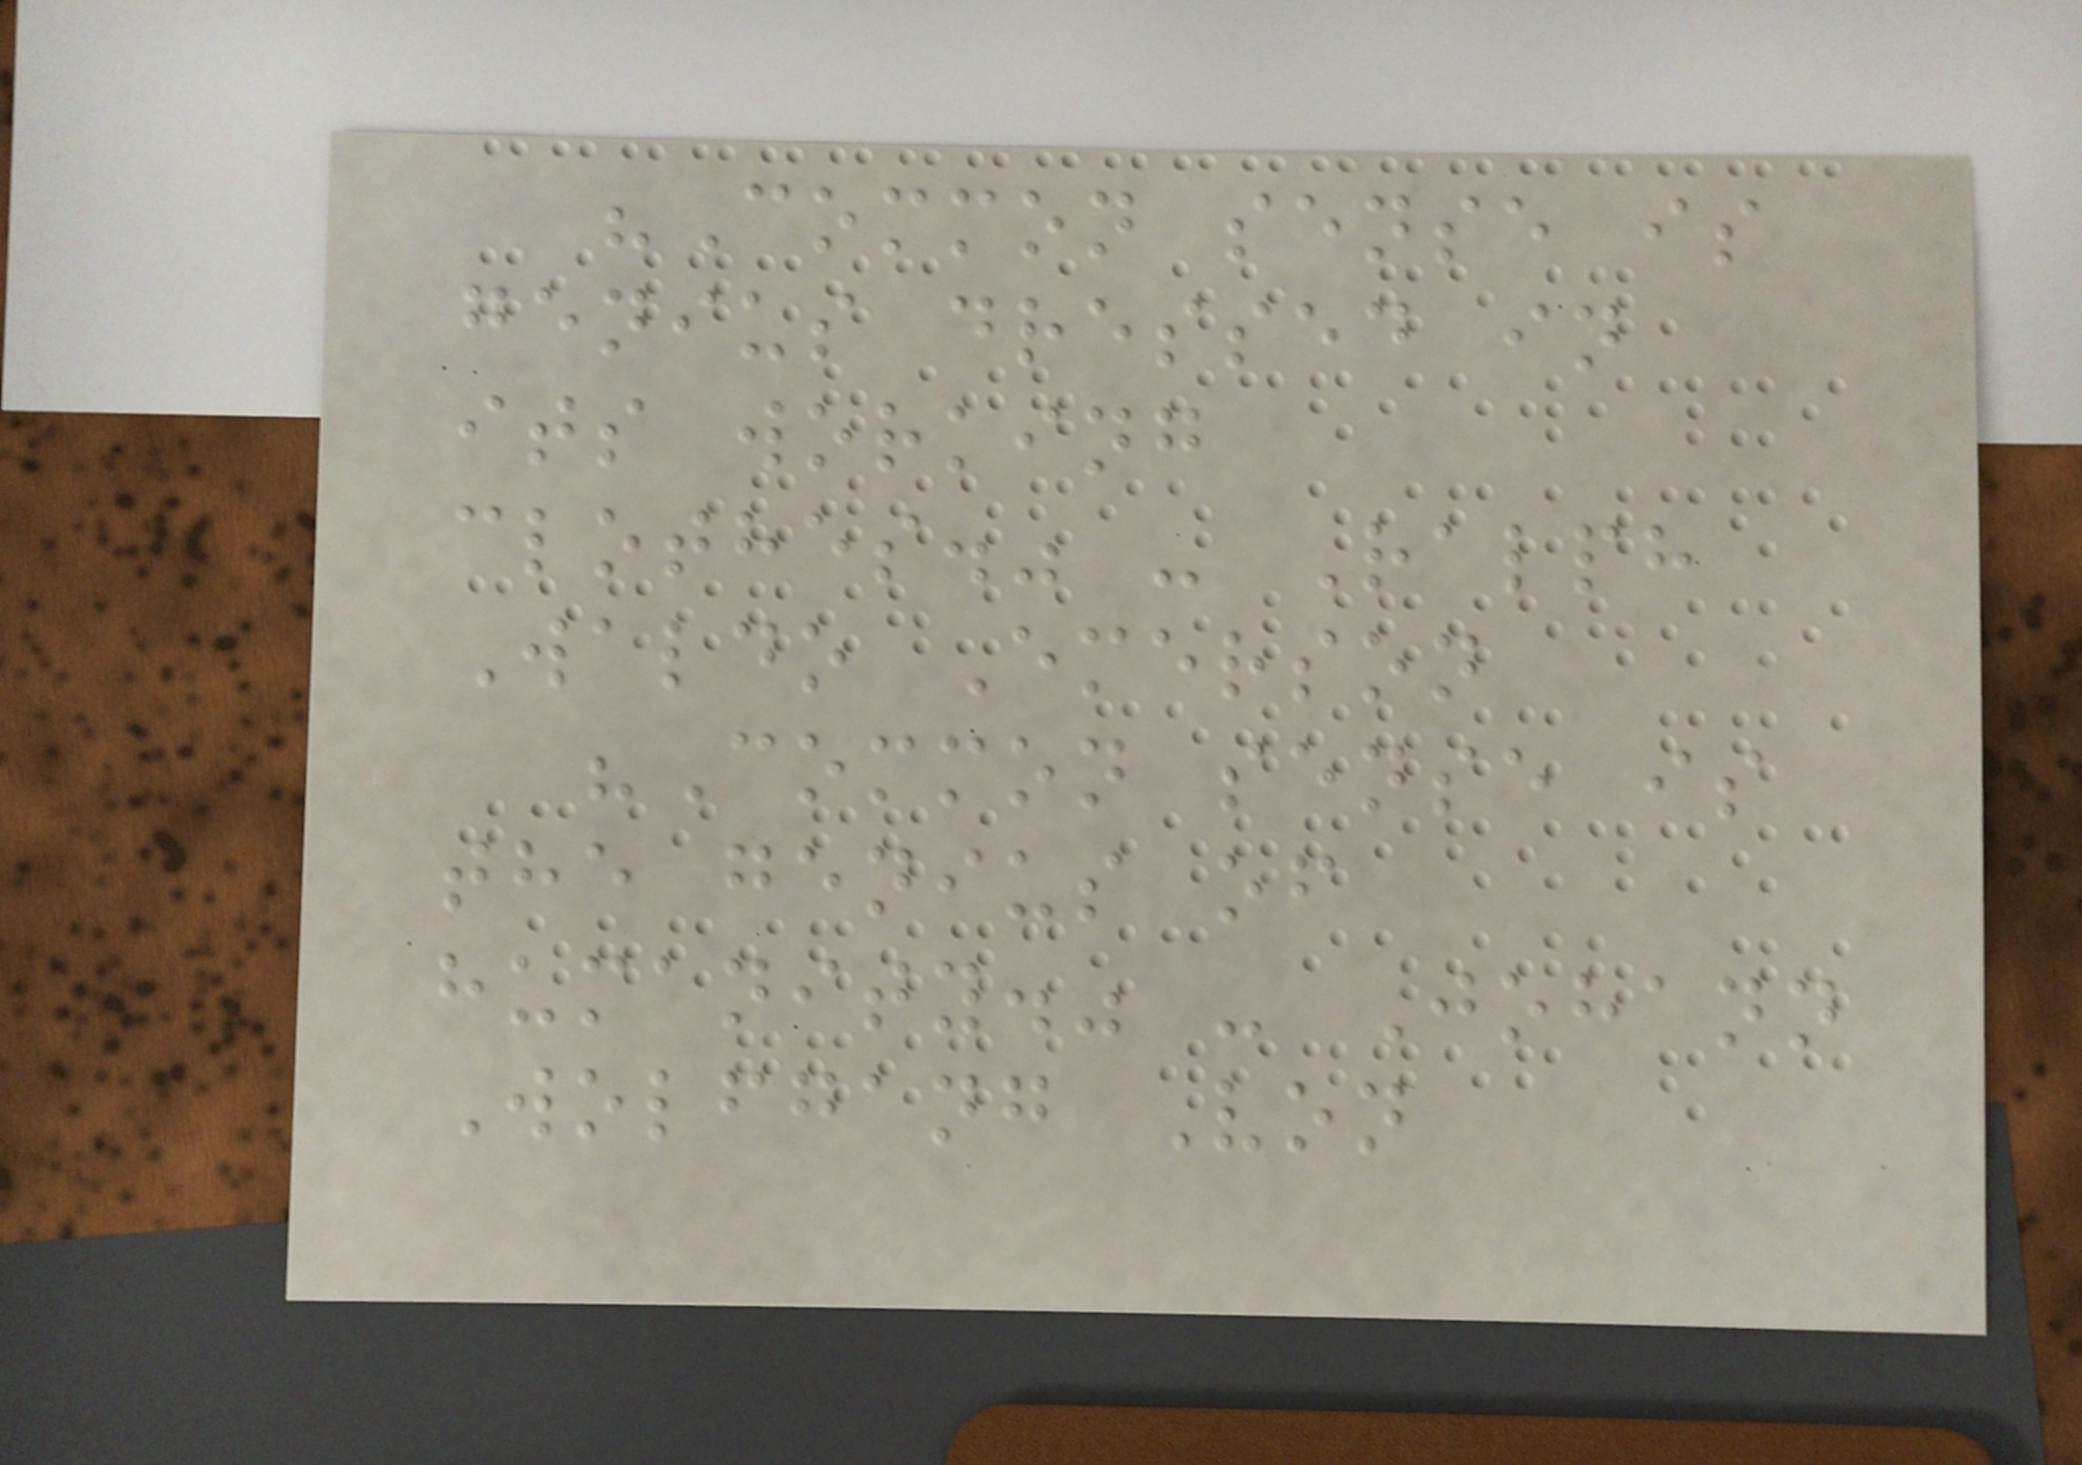"Common sense is
genius dressed in
its working
clothes." - Ralph
Waldo Emerson
"Common sense is
the genius of
humanity." - Johann
Wolfgang Von
